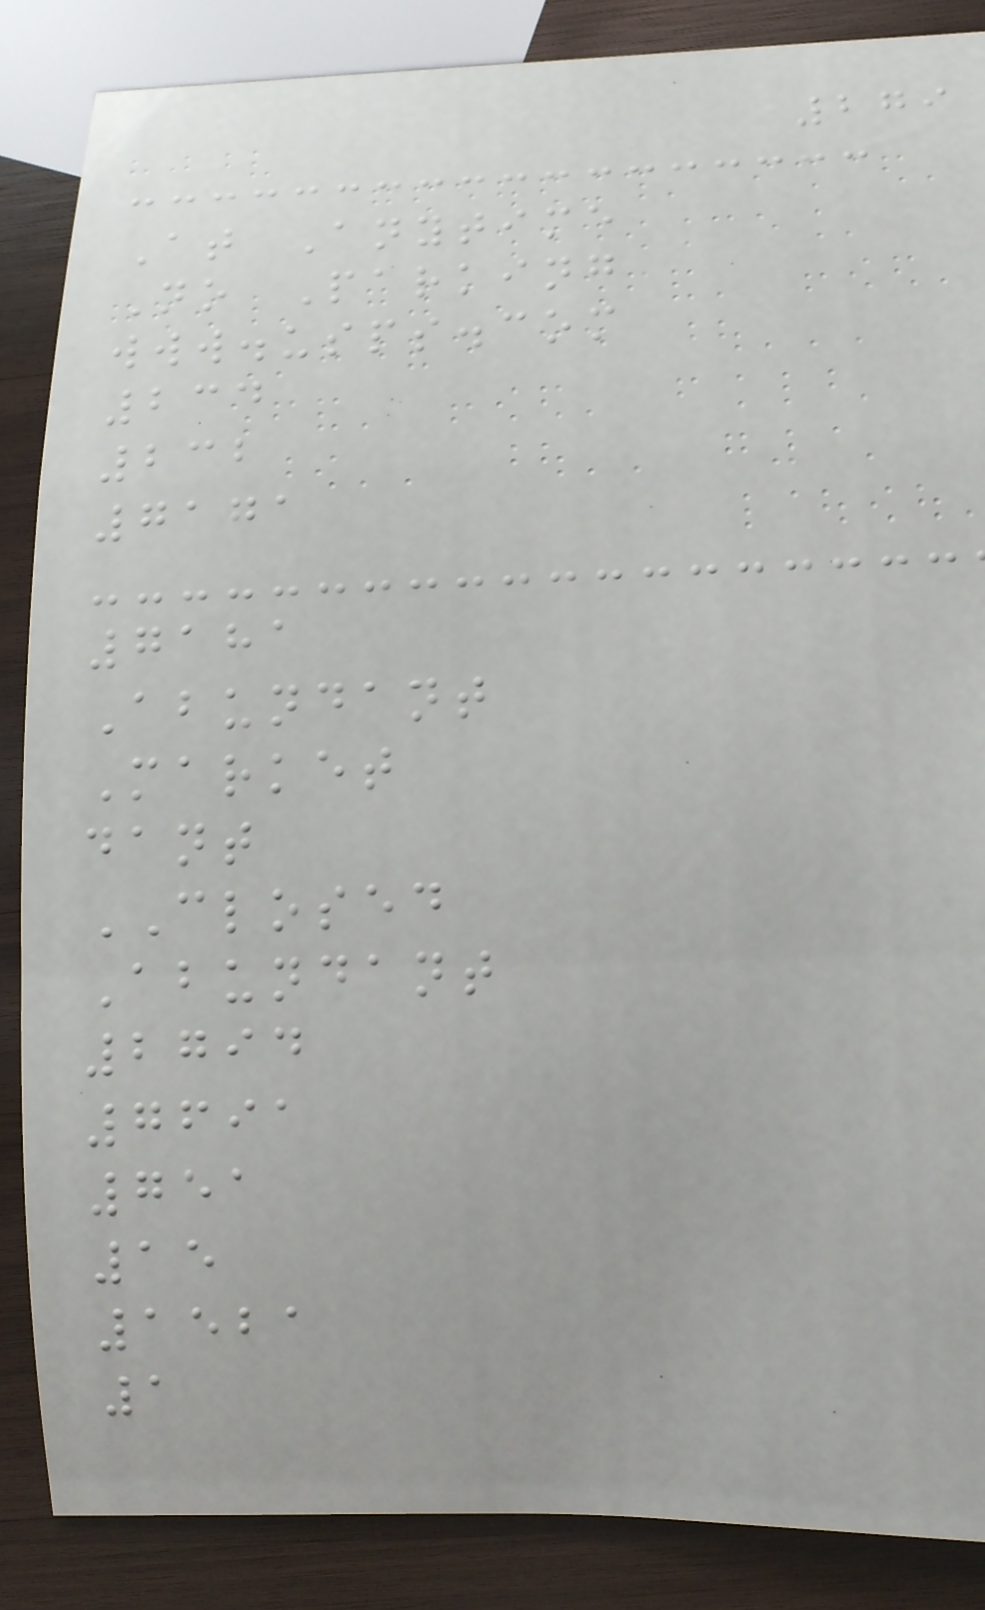279
At Anytime
No Parking
www.usps.com
234
232
7171
7181
Abundant
Market
dant
CLOSED
Abundant
2794
7691
751
15
1521
1
